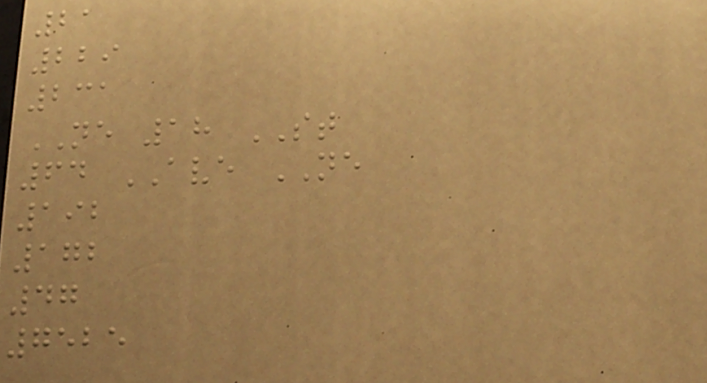21
229
231
NE 18 ST
64 AVE NE
192
172
47
7525
